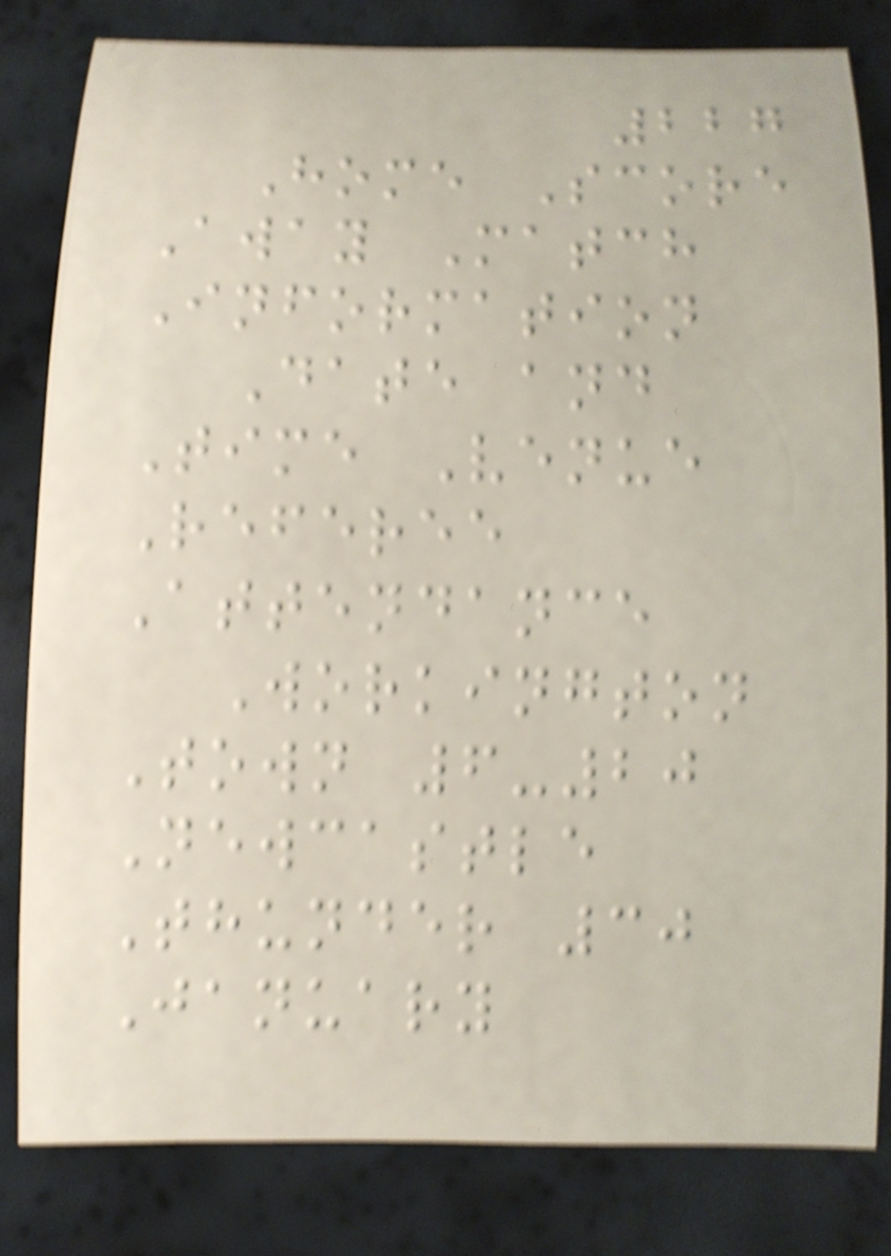227
Home Score
Away Match
Information
Date and
Time Venue
Referee
Attendance
Workington
Town 6-20
Newcastle
Thunder 30
January
